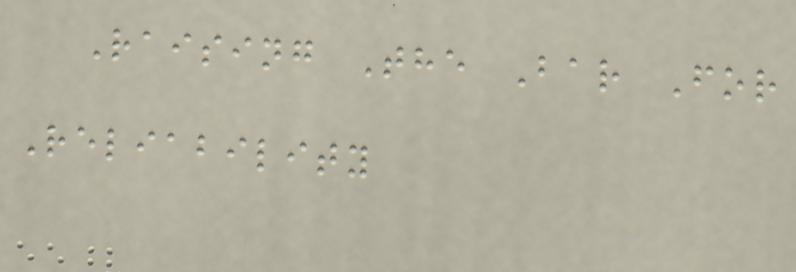Raising The Bar For
Reliability
